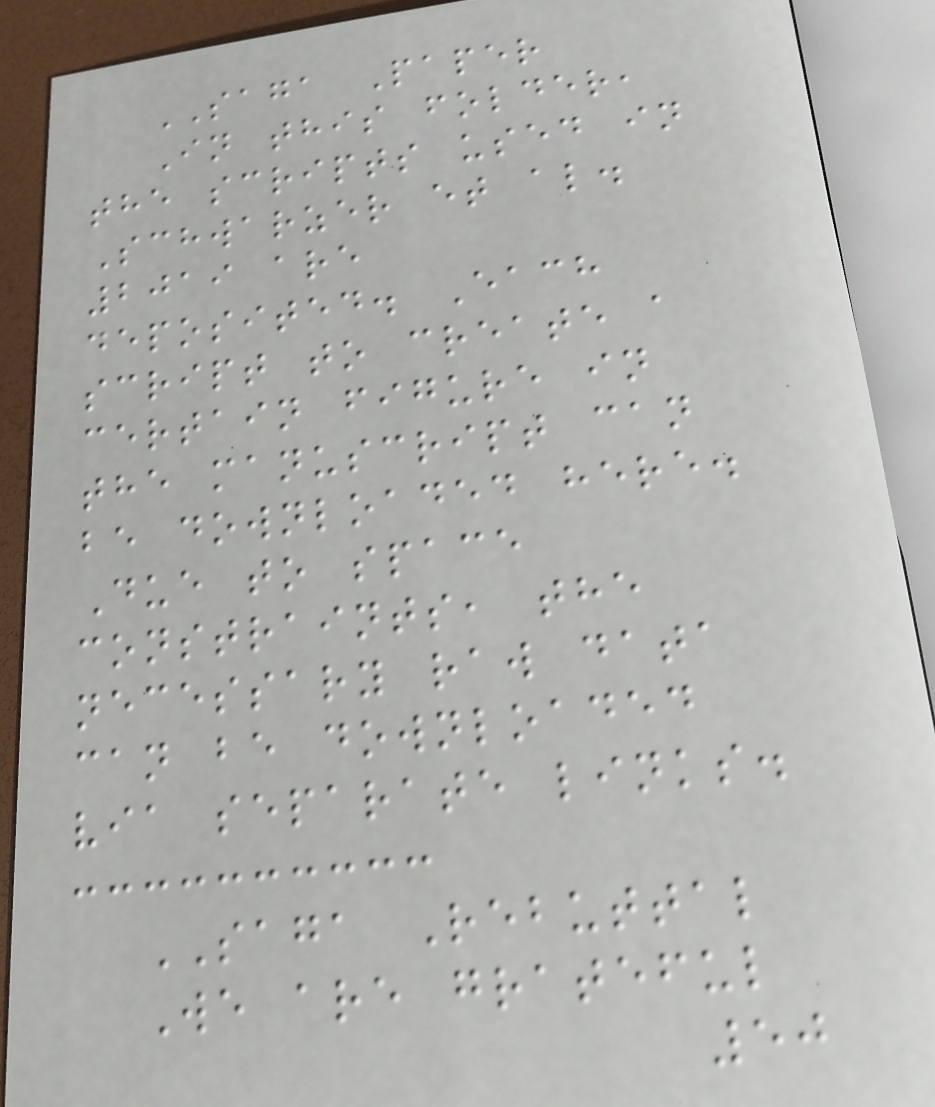SAGA Paper
In this folder,
the scripts used in
Schwarzer et al.
2019 are
deposited. Each
script to create a
certain figure in
the manuscript can
be downloaded here.
Due to space
constraints, the
necessary raw data
can be downloaded
via separate links.
SAGA Rebuttal
We are grateful
50
